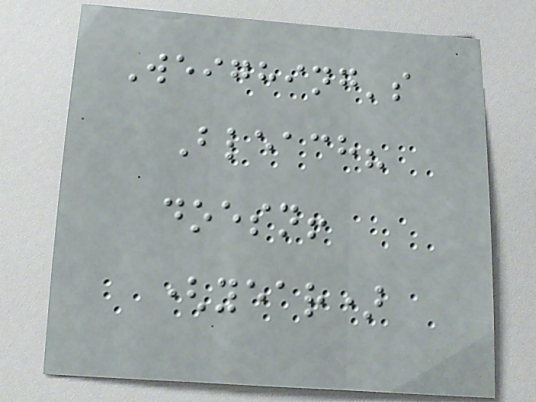Weighing's
Bleach?
doesn!
(year)
